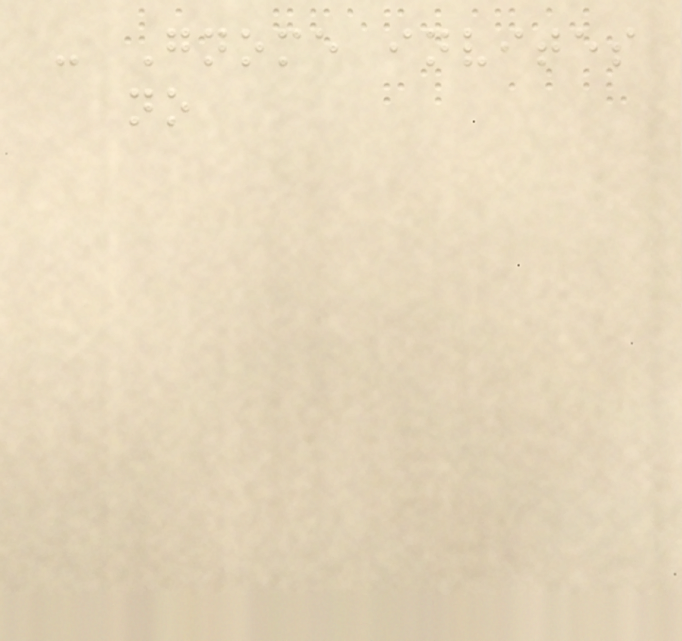- Gnome invites
no
